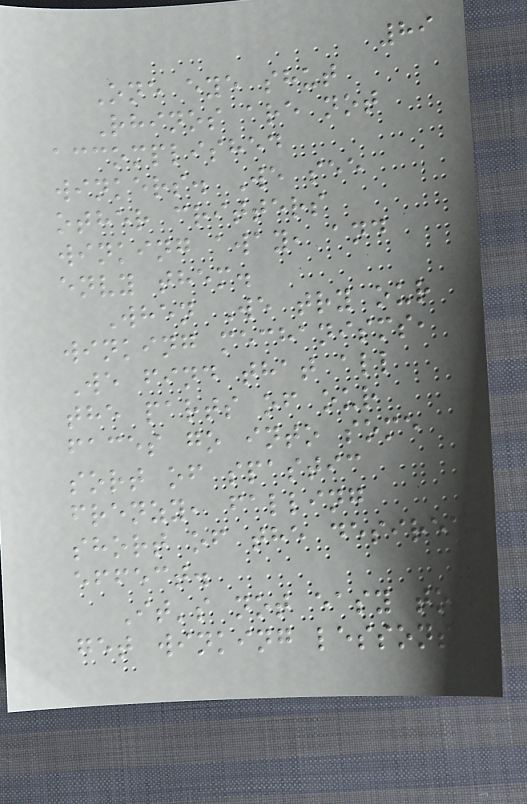89
One eye shut
Rhinos are not
accomplished
winkers. We see
other critters
winking away, and
envy them.
When We try our
winking mechanisms,
We find that all
the parts of our
faces go into some
sort of spastic
frenzy, falling
short of the desired
effect.
It's not easy to
get winking lessons
